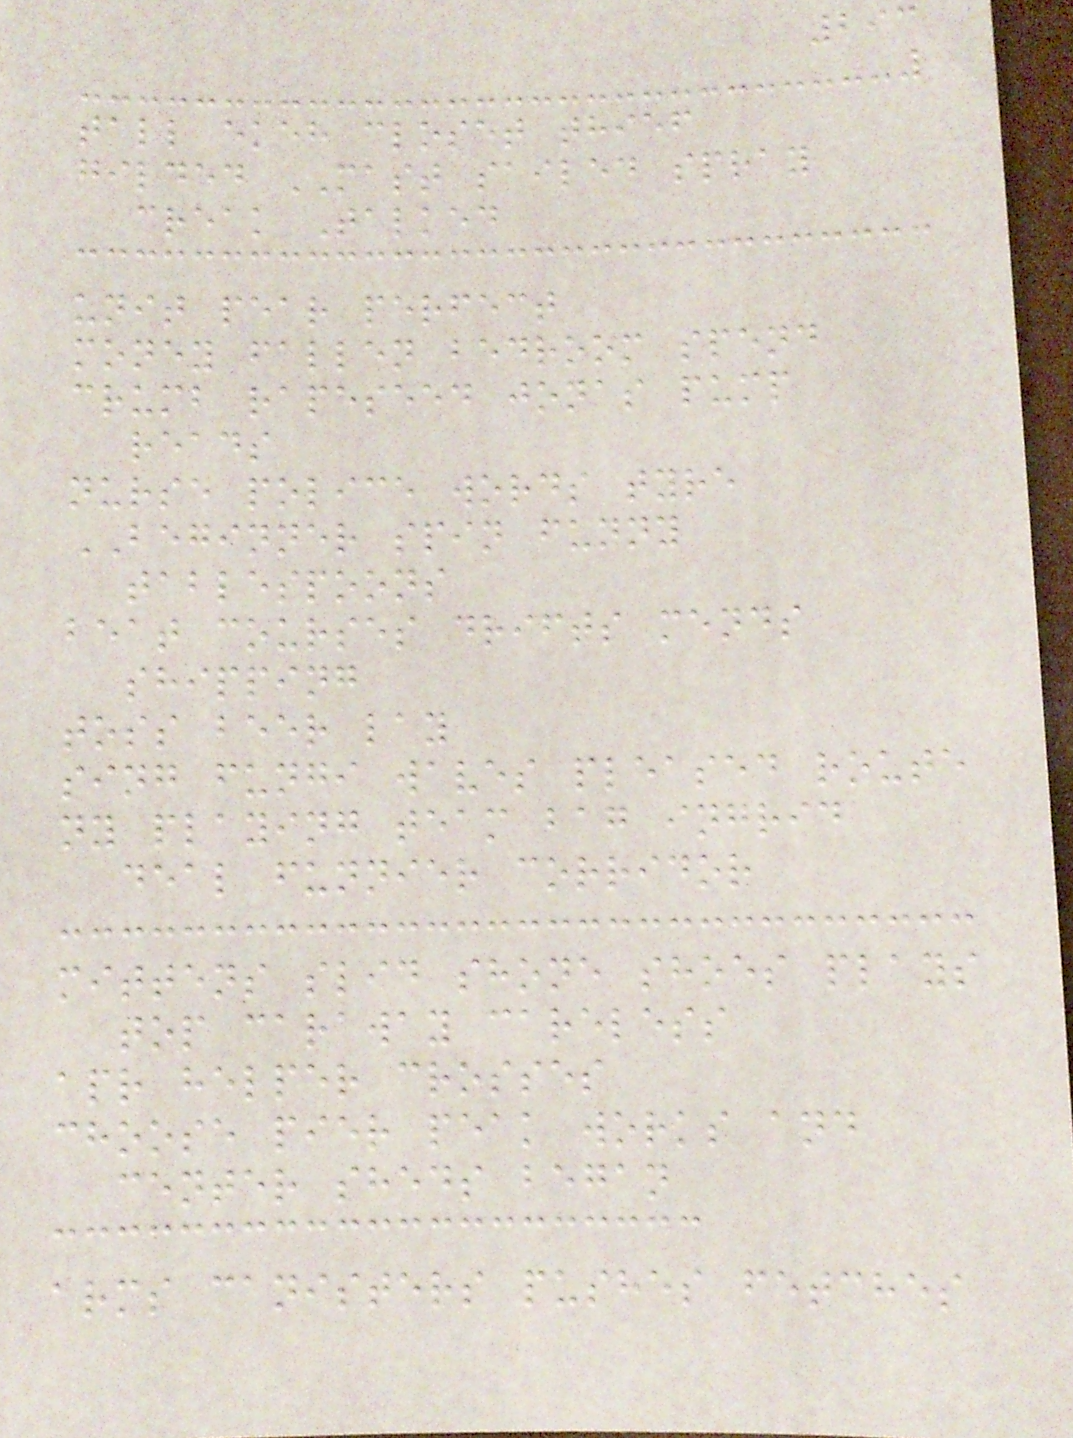293
tall ekeh closet thief
gilded MAST sailed spray
creak Talked
unit pear perfect
money fallen bedroom spend
crumb rapeseed jonas pump
reads
nurse police words tyre
BEGINNER spin funny
tablespoons
beat courses drifts mends
shipping
toss beer lay
sing fungi waves pleased route
ny playing team bag ingrid
deal funnier corridor
mittens slid shone shoes plays
top caraway careless
apr helper crosses
choose pier peak works and
center sheds began
arms canisters pushes fetches
